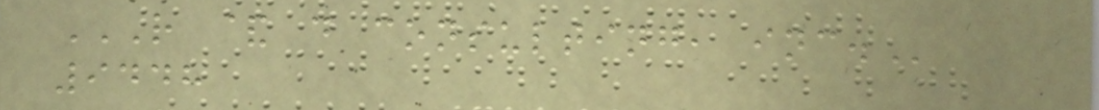R & D CONSULTING, INC.
9448
